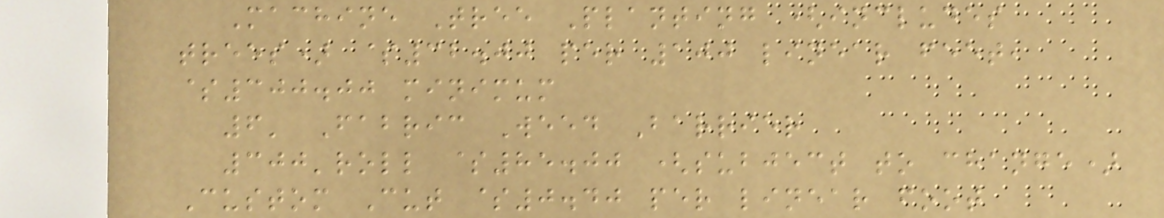Machine Tree Planting (includes
trees) $32.00 per 100 linear feet,
$300.00 minimum
6' Fabric Weed Barrier
300'roll $85.00 (subject to change)
Custom Cut $0.40 per linear foot
